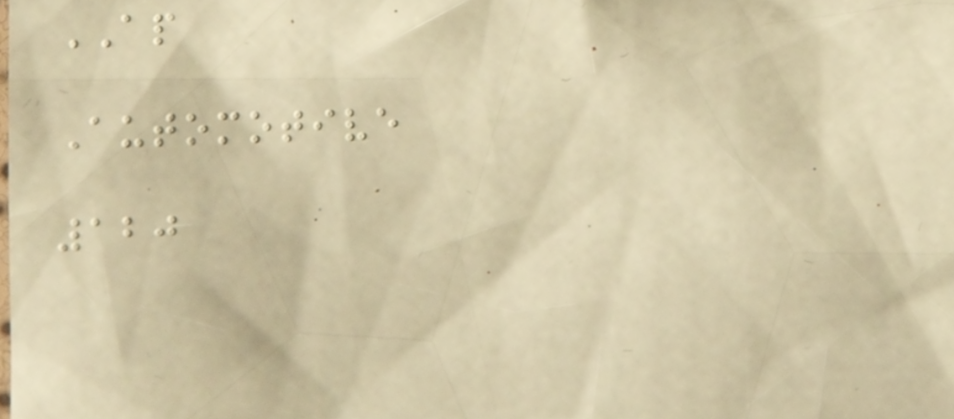AP
Automotive
120
